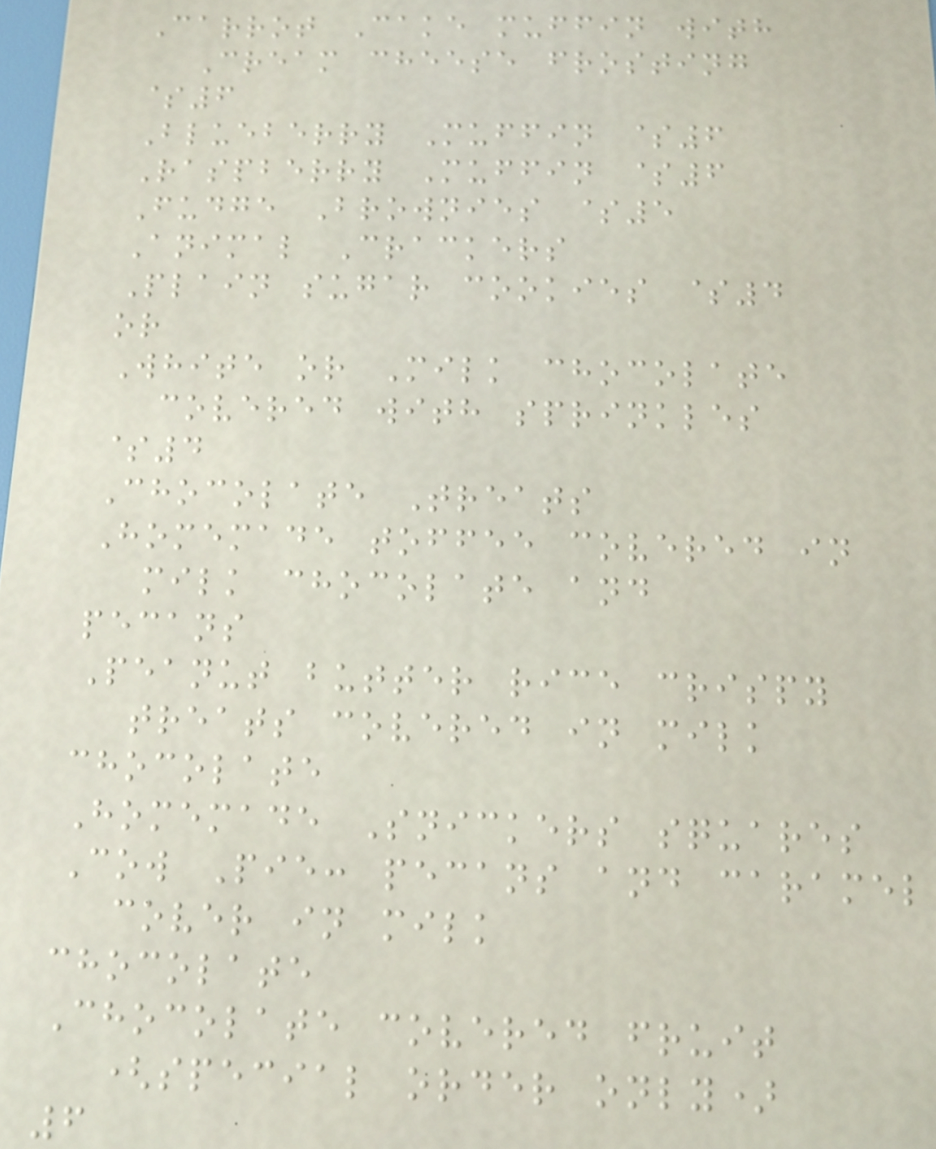Carrot Cake muffin with
Cream cheese frosting
$6
Blueberry Muffin $6
Raspberry Muffin $6
Fudge Brownies $5
Animal Crackers
Plain sugar cookies $4
or
White or Milk chocolate
covered with sprinkles
$4
Chocolate Treats
Homemade toffee covered in
milk chocolate and
pecans
Peanut butter rice crispy
treats covered in milk
chocolate
Homemade Snickers squares
Cow Pie: pecans and caramel
cover in milk
chocolate
Chocolate covered fruit
(special order only)
6
